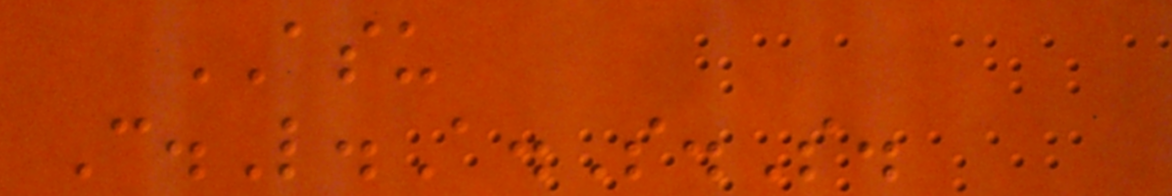ASU
C.L.A.S.S.
